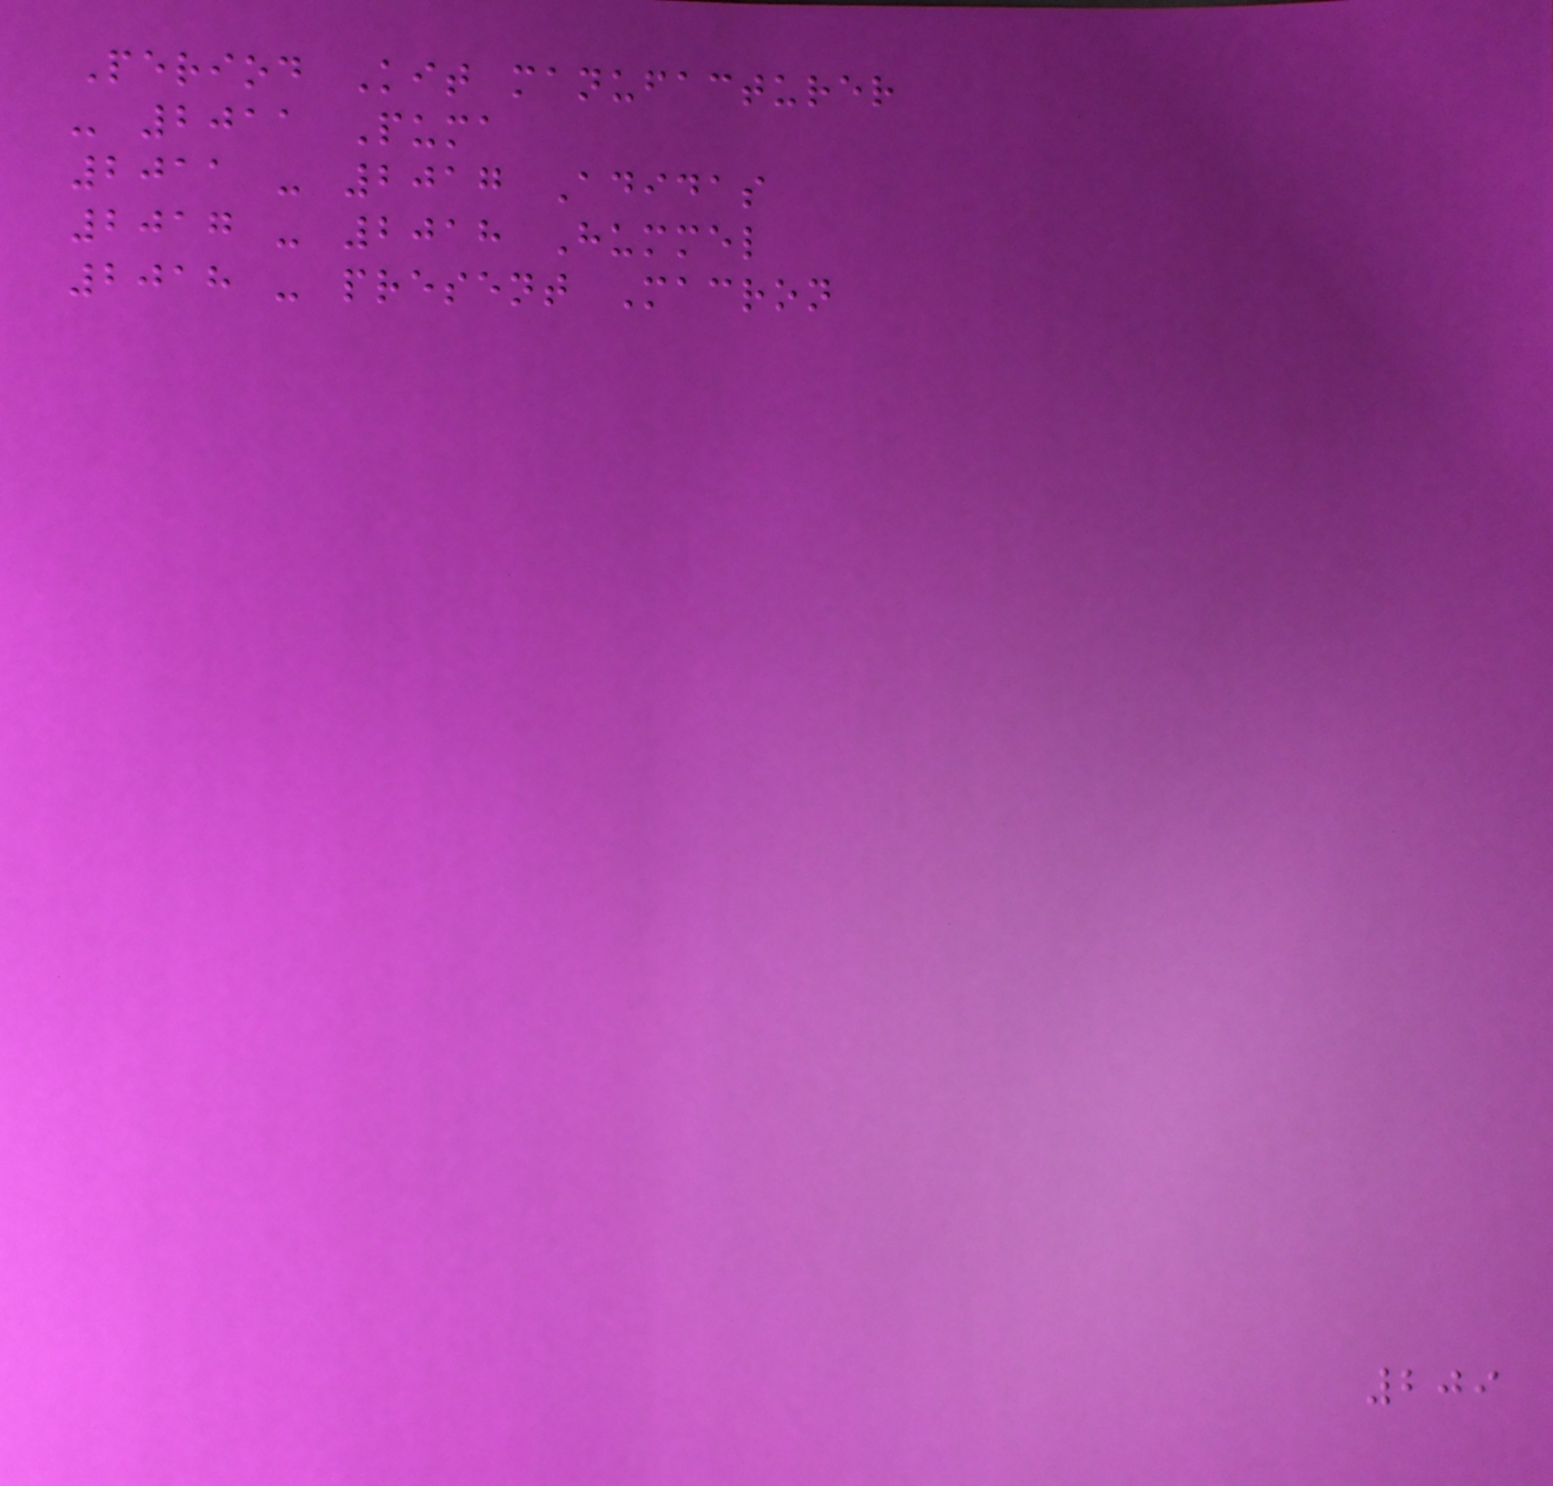Period Kit manufacturer
- 2011 Puma
2011 - 2017 Adidas
2017 - 2018 Hummel
2018 - present Macron
209
